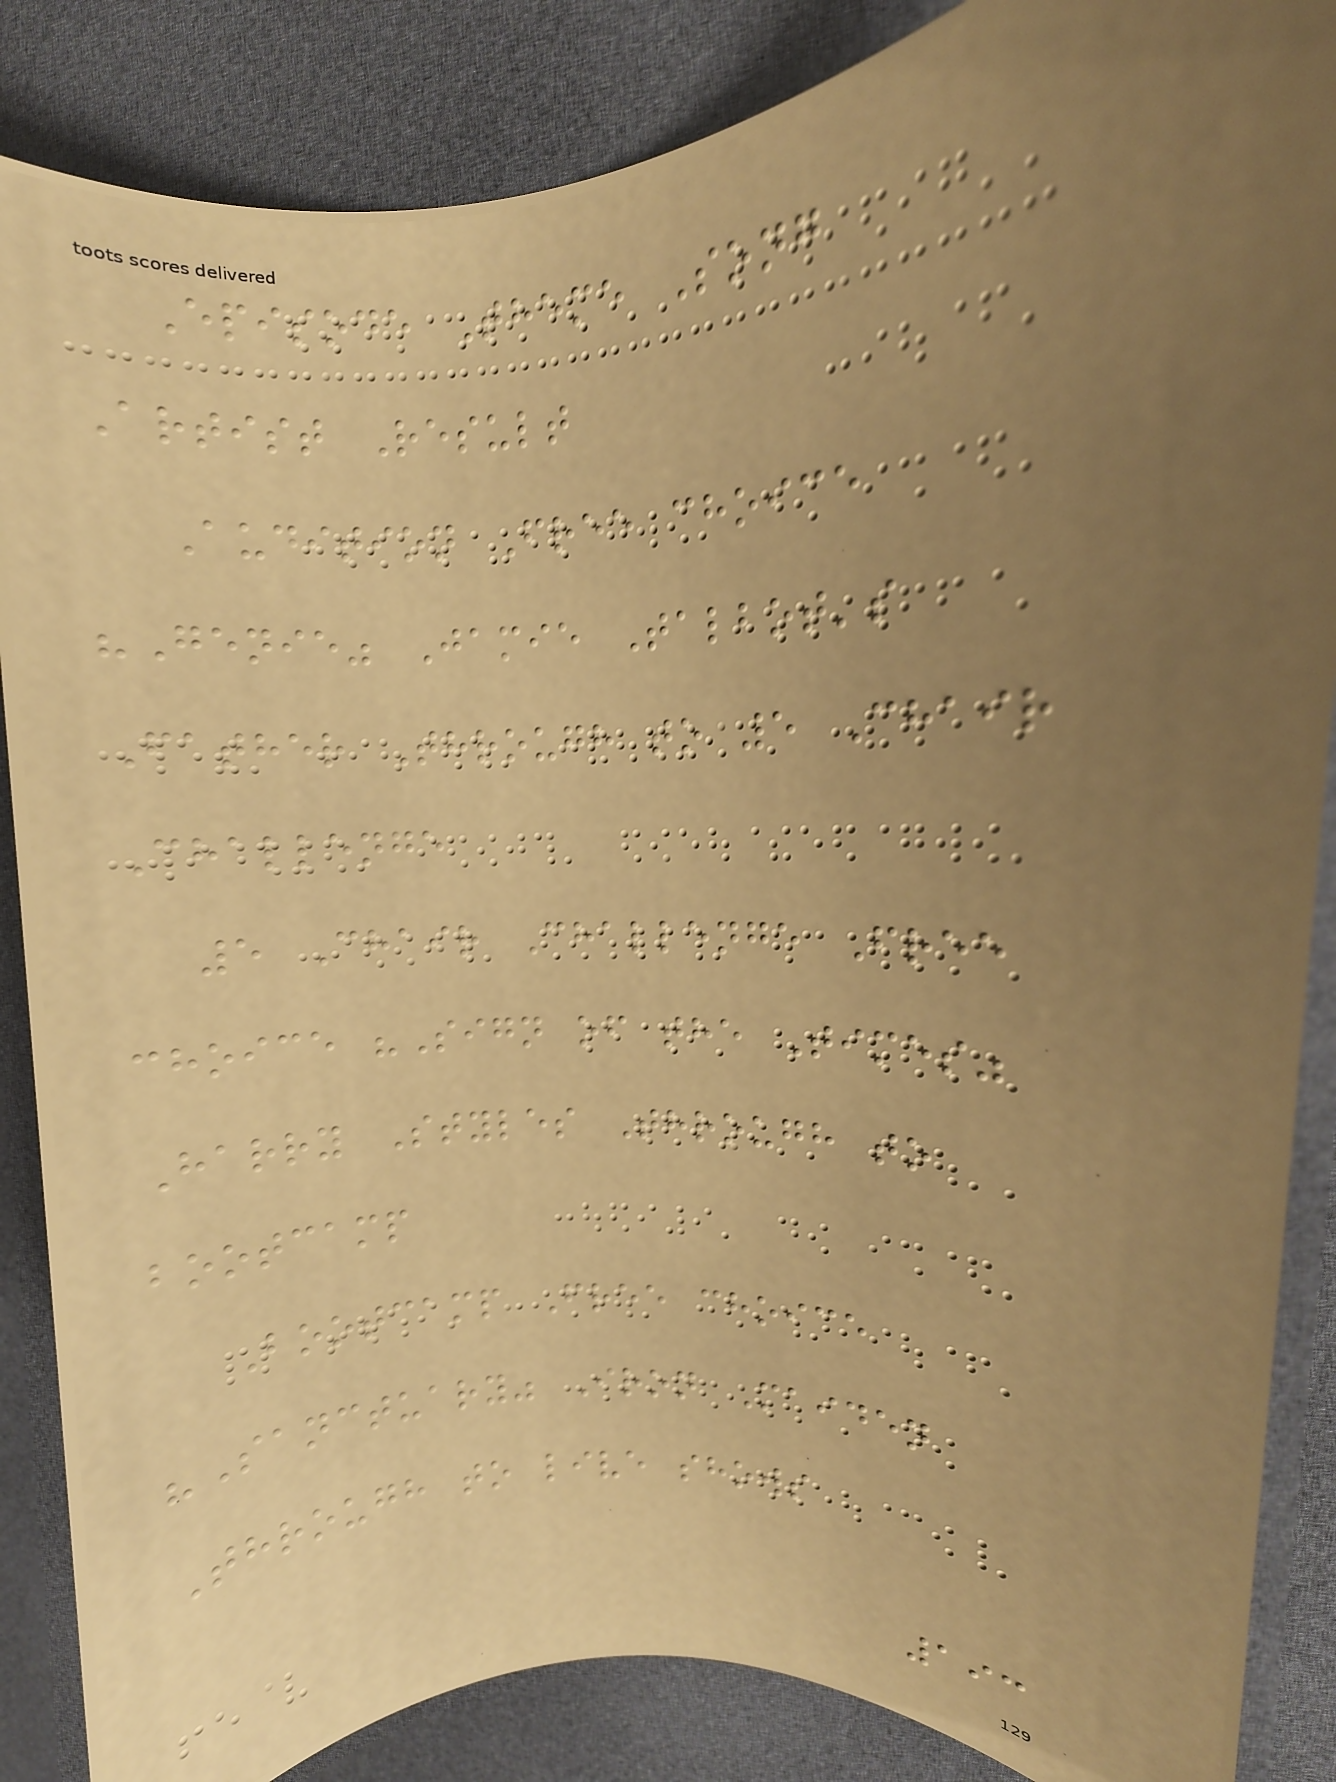Episode Theme Song
Artist Result
Audition Free choice
"Genie" Jamie Talbot's
Father Through to 5 Chair
Challenge
5 Chair Challenge Free
choice "Sign of the Times"
Harry Styles Through to
bootcamp
Bootcamp Free choice
"Sanctuary" Iron Maiden
Through to live shows
193
